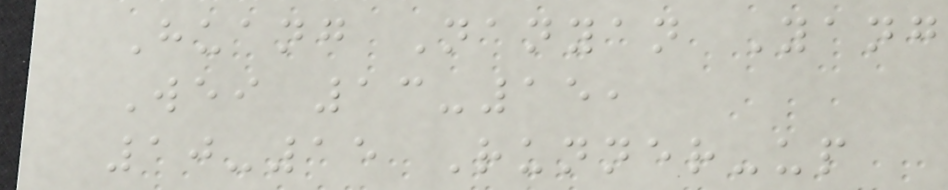Huang Nanyan Yang
Wei 13-15,
10-15 Runner-up
